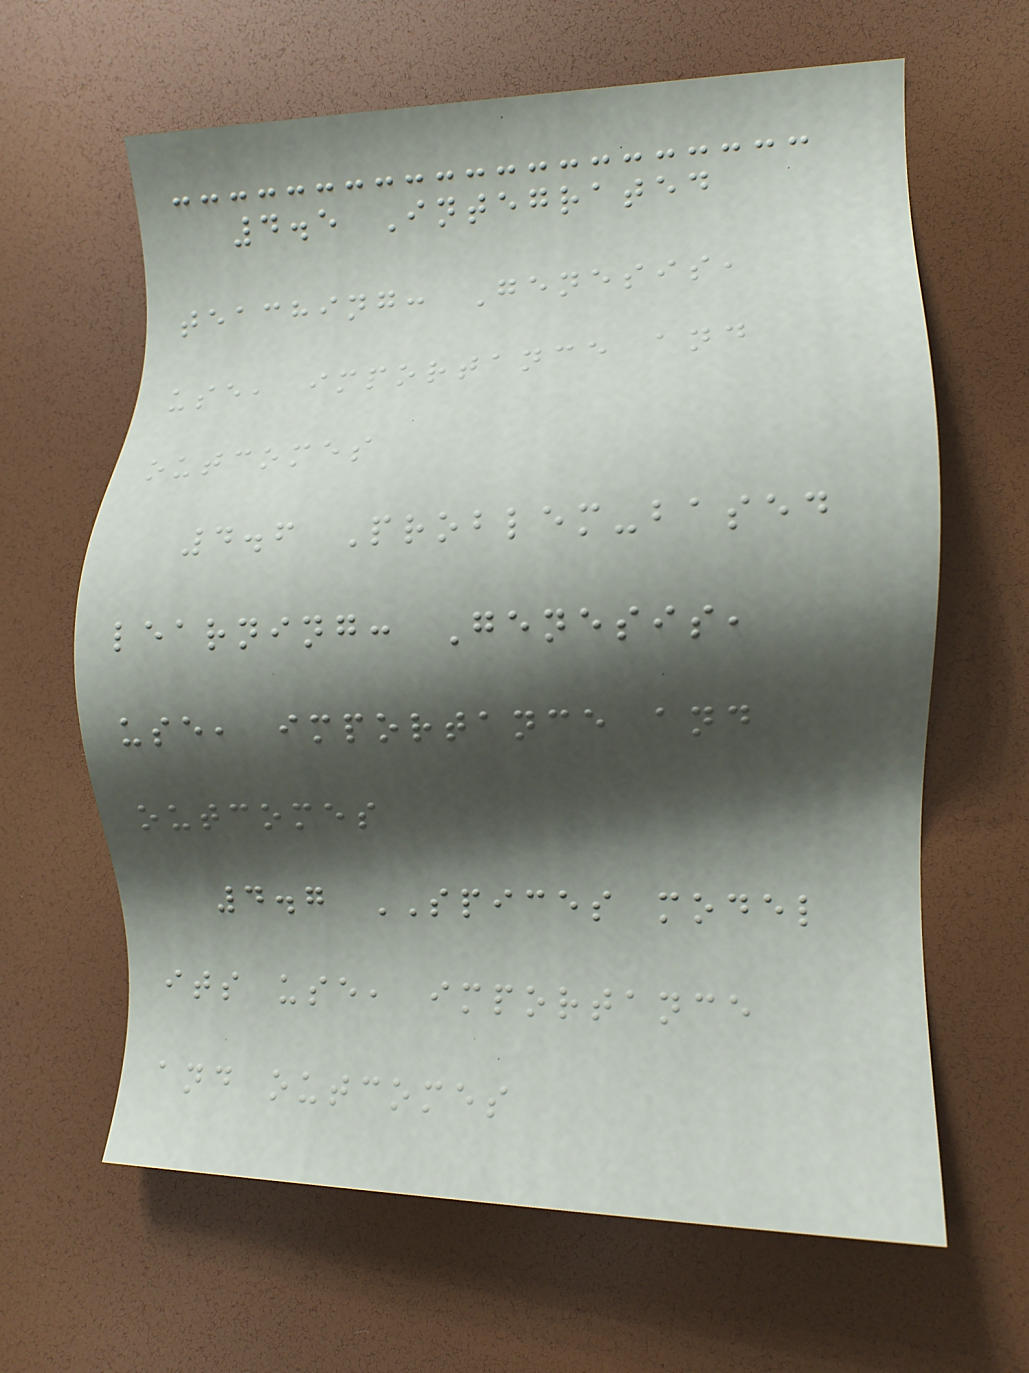4.5 Integrated
teaching: Genesis,
use, importance and
outcomes
4.6 Problem-based
learning: Genesis,
use, importance and
outcomes
4.7 SPICES model
its use, importance
and outcomes
